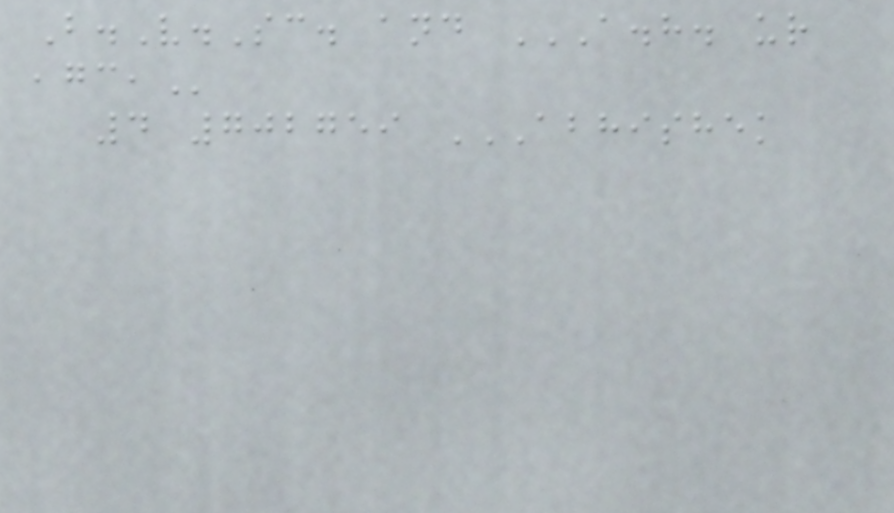B.V.Sc. and A.H. UR
,GC,
4 702759 ABHISHEK
